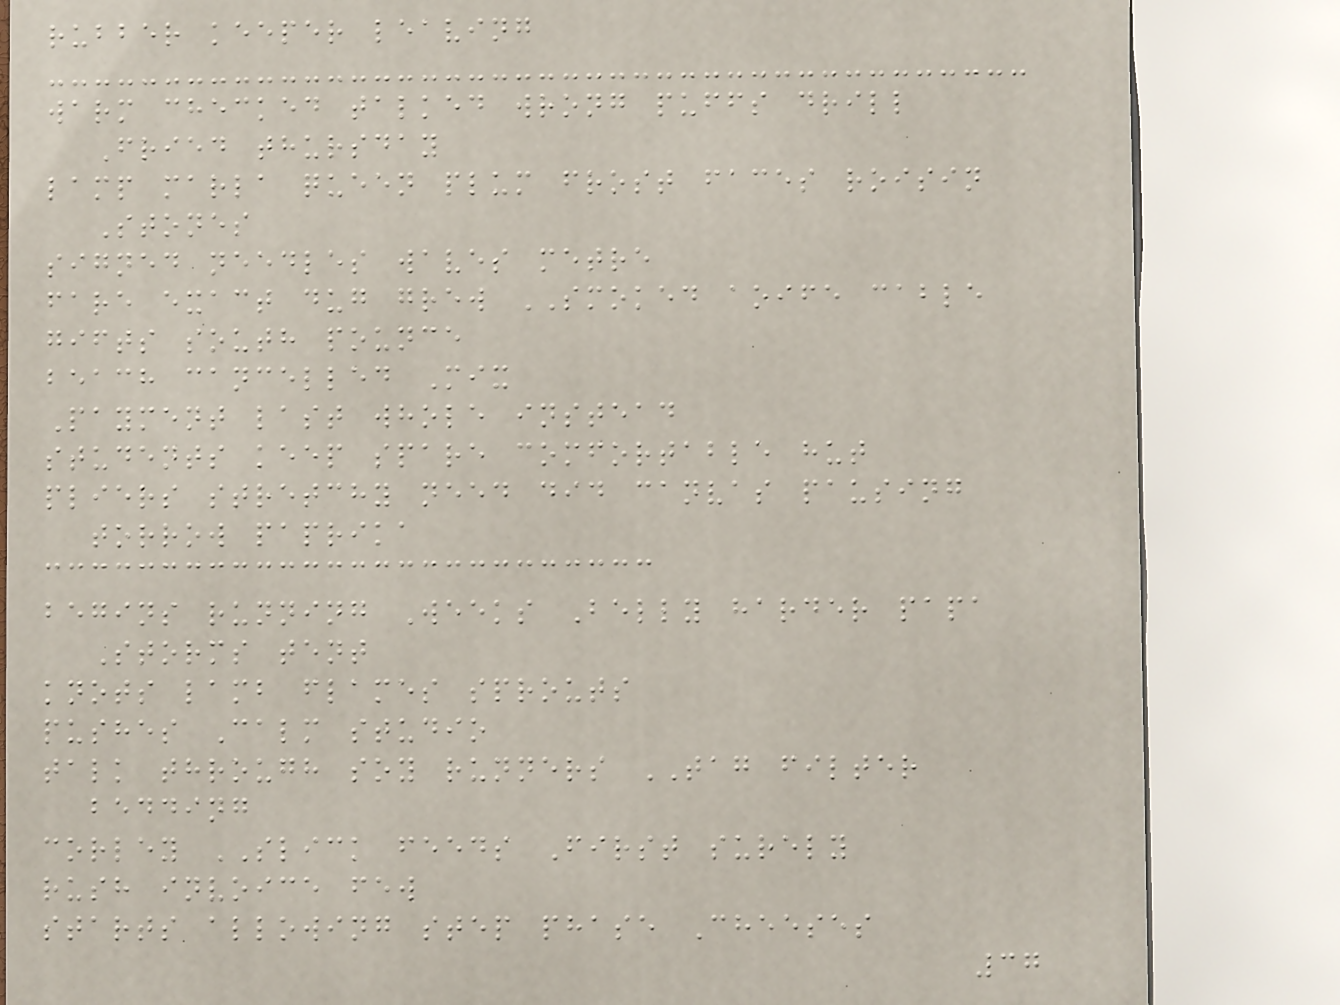rubber keeper leaving
warm checked talked wrong puffs drill
Fried thursday
lamp marla queen plum frost faces roisin
Stones
signed needles waves metre
fare exact dug grew SMOKED aoife cable
gifts south pounce
beach cancelled Mix
Payment last whole instead
students keep spare comfortable hut
pliers stretchy need did canvas pausing
torrow paprika
begins running Weeks Belly harder papa
Storms tent
knots lamb flames sprouts
pushes Calm studio
talk through soy runners TAG filter
bedding
corley SLICK feeds First surely
rush invoice few
starts allowing step phase Cheeses
37
